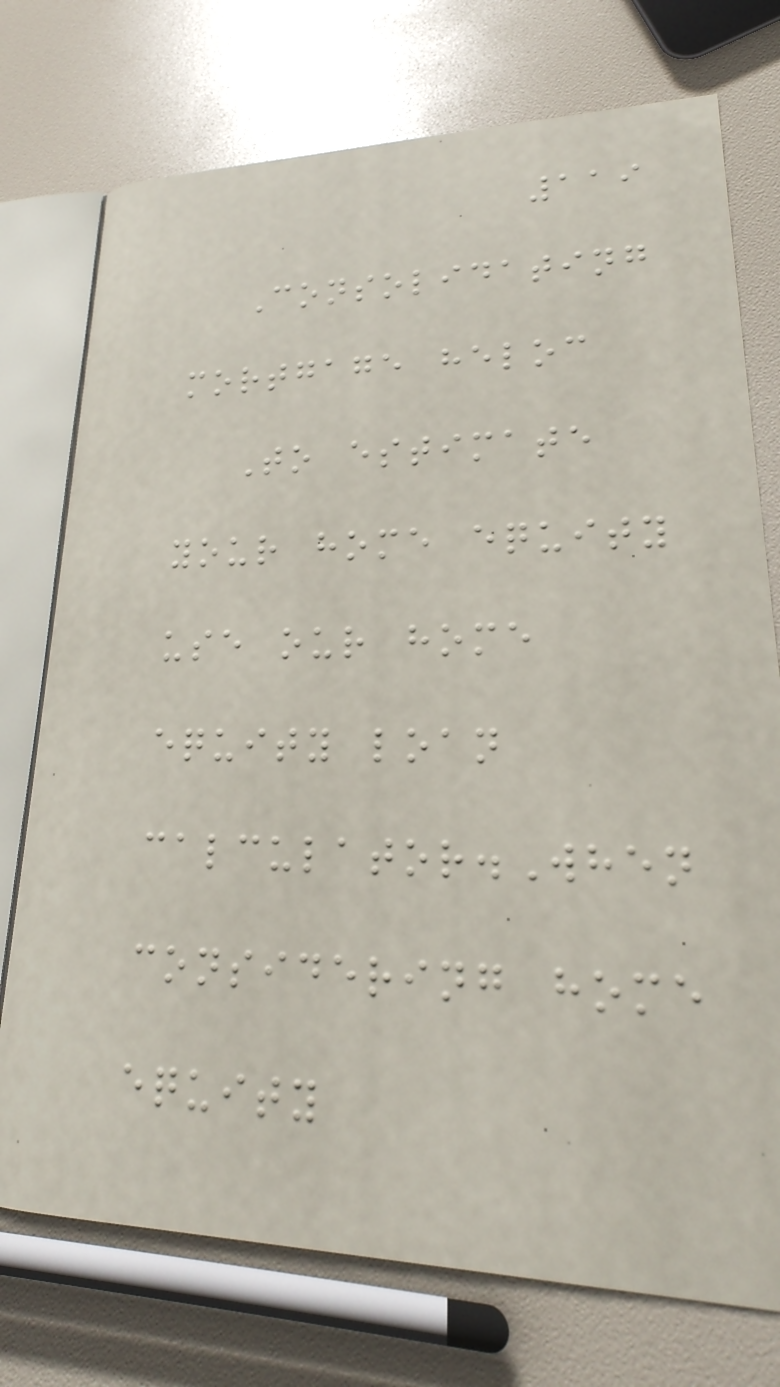119
Consolidating
mortgage heloc
To estimate
your home equity
use our home
equity loan
calculator.When
considering home
equity
